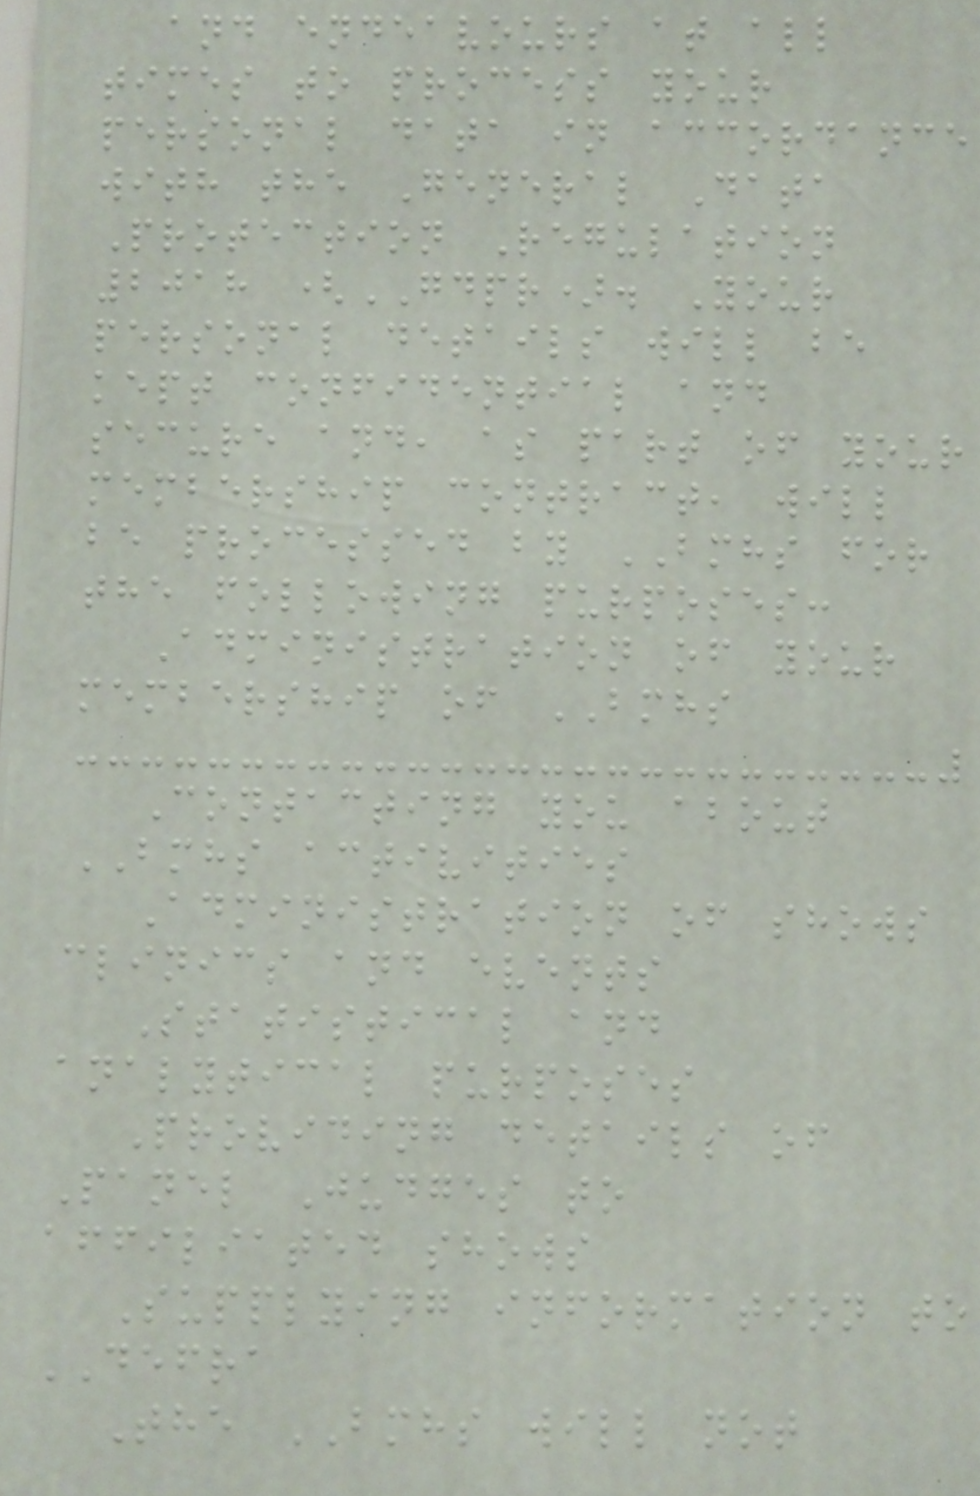and endeavours at all
times to process your
personal data in accordance
with the General Data
Protection Regulation
2018 (GDPR). Your
personal details will be
kept confidential and
secure and, as part of your
membership contract, will
be processed by BMHS for
the following purposes:
Administration of your
membership of BMHS
Contacting you about
BMHS activities
Administration of shows
clinics and events
Statistical and
analytical purposes
Providing details of
Panel Judges to
affiliated shows
Supplying information to
DEFRA
The BMHS will not
